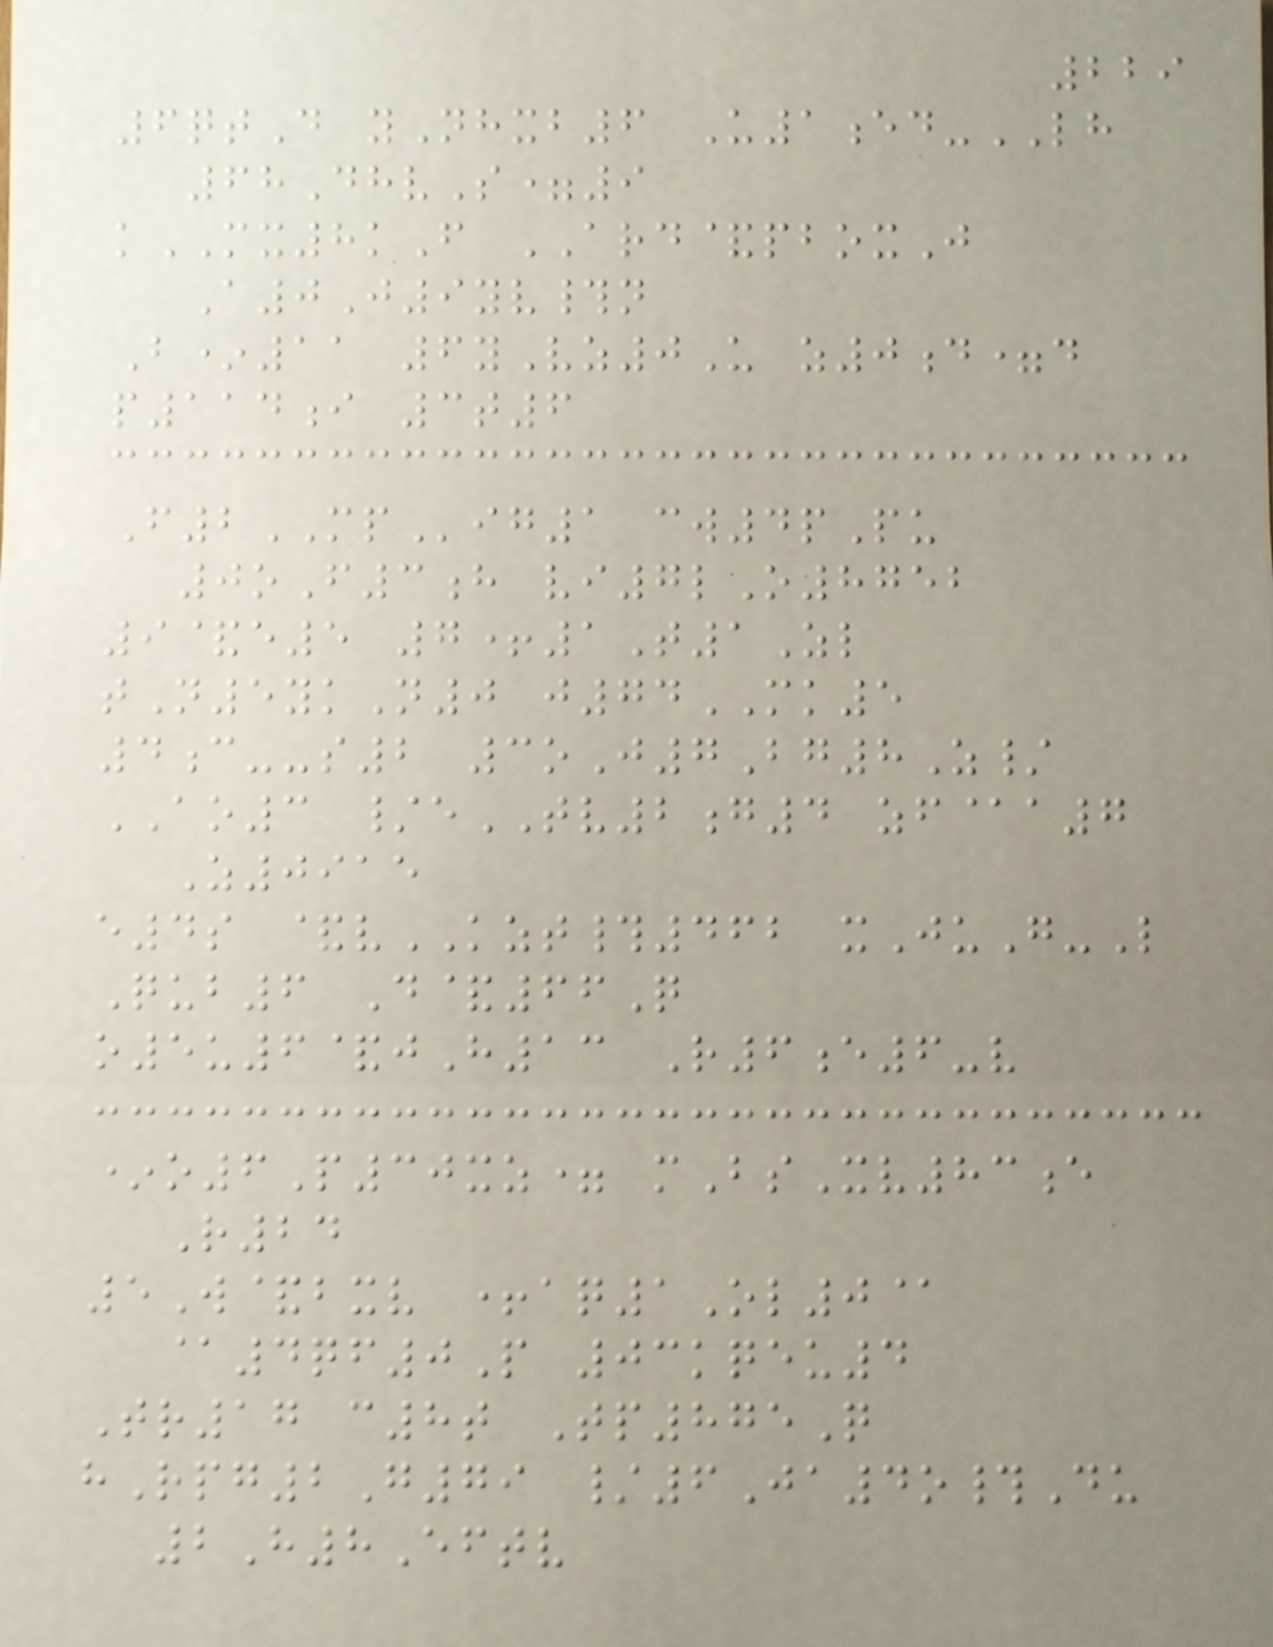229
6qtD yNhxb6 U1ed-LH
68DhvS=9
kMX8kF ARD&pboxJ
A0J9yv#n
B*11 6yVz0U z0d=d
p114i 3t6
F2MPig1 cw4pPu
0oF3h vi7lO8752
9&e5 7+1T1Zl
tN5ykN0 j74MK5
4c--s2 3oJ7Bg8Z/
AO3 /eTV2g4 zf@a7
Z0915
e4s &vKZT#462 xJuG-L
Qub6 D&66Q
o5u6&jH13 R6e6-v
*o6P30xz= mBsXv83e
R24
5W&bxv +aq1Ol0@
@4qf0P 03kqeu4
Tr17 c8t Tp875Q
hRpg2G79 /6Ja4o#Du
2H8Eftv
